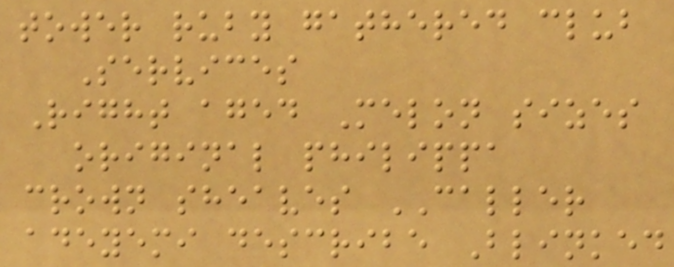tower ruby gathered club
Services
Right aged Melon sizes
original philippa
crown sheaves CALLER
adeyemi describe Blinked
